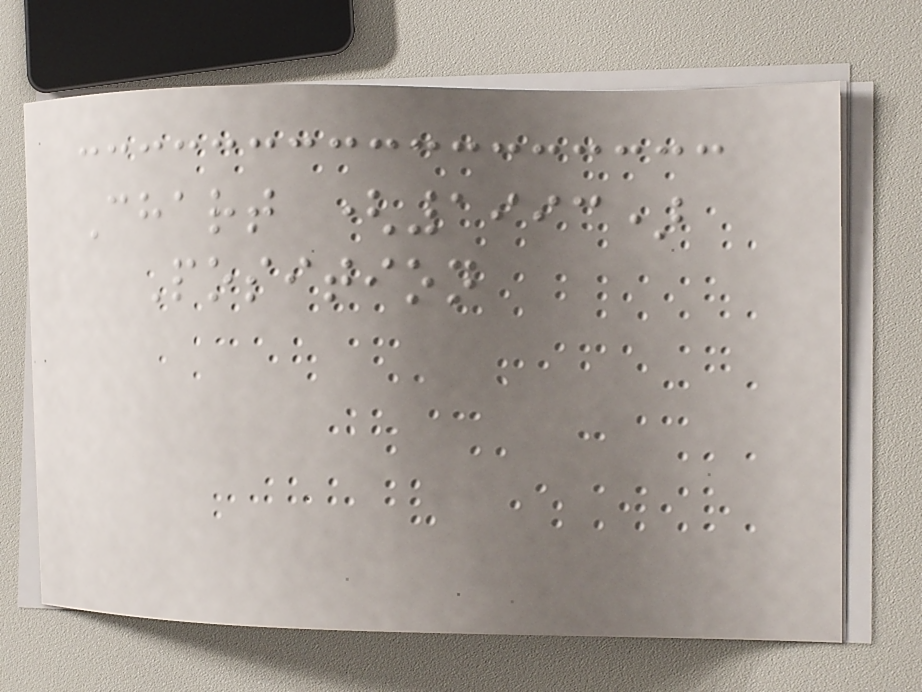Chart (1993)
Position
